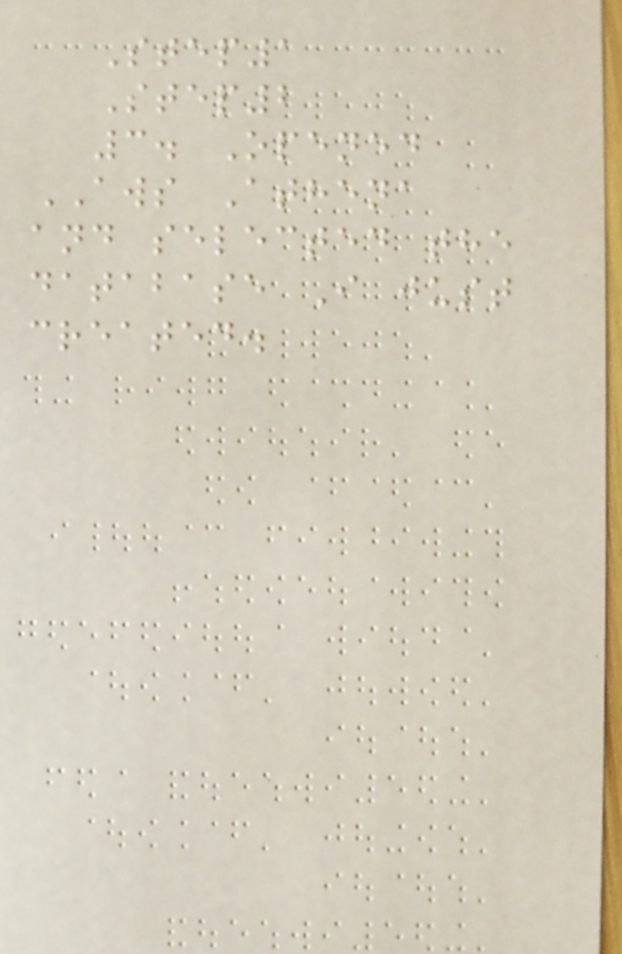Step1
Step2
3. Opened
AWS Athena
and selected the
database I just
created.
